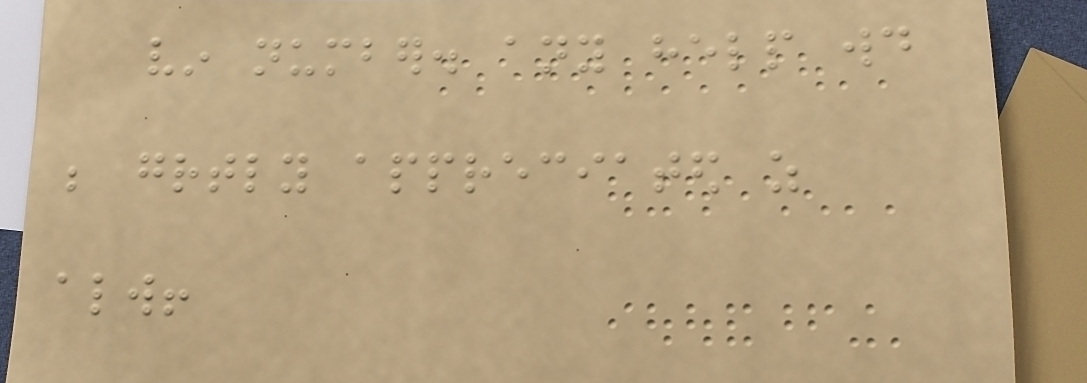vin number. any help would
be greatly appreciated as
always!
